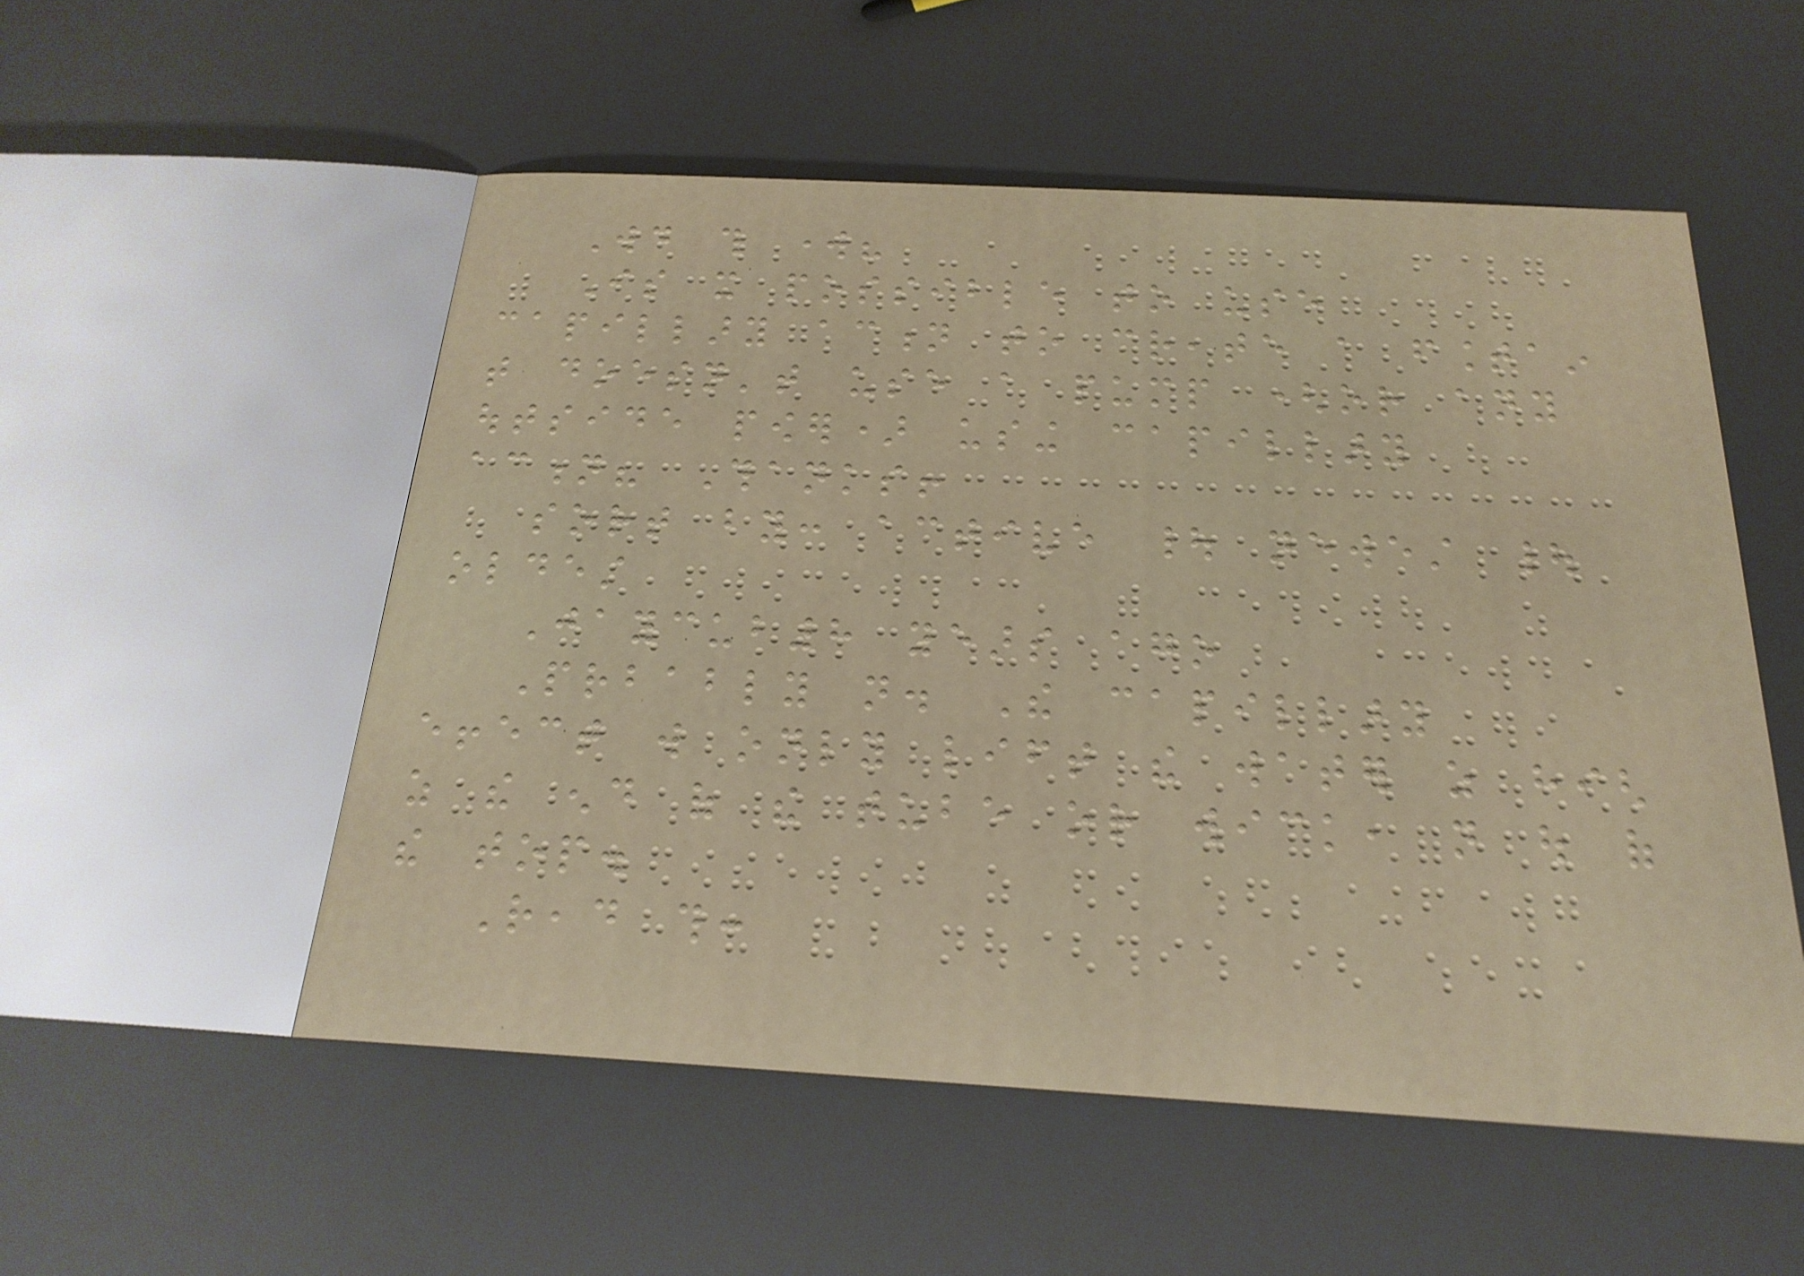Would this work?
Is it possible to use
capillary action to create a fountain
that doesn't use a pump (or any
outside power) using capillary
action? Thanks!
sort by: active | newest |
oldest
Jaycub8 years ago
Prbably not. The capillary
effect will only lift the water as high
as the end of the tube or wick, not out of
the top.
Read this:
